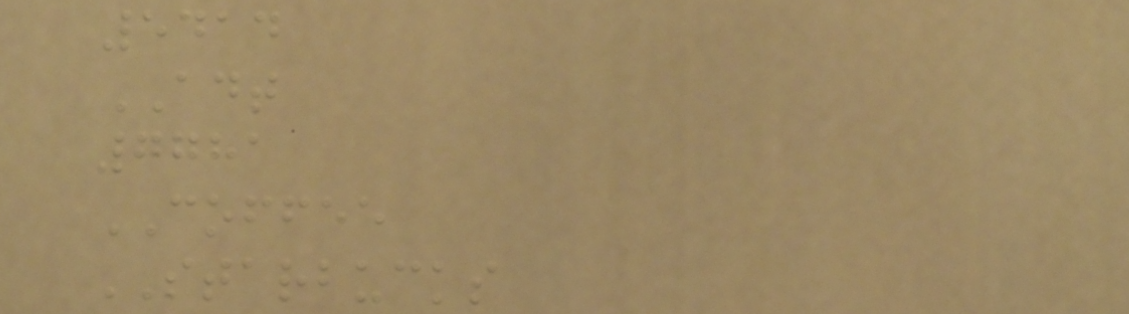5414
ADT
7781
COFFEE
STARBUCKS
